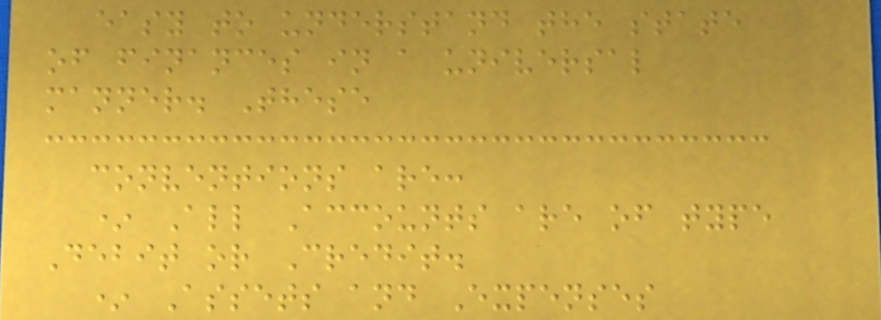easy to understand the state
of finances in a universal
manner. These
conventions are:
* All Accounts are of type
Debit or Credit.
* Assets and Expenses
